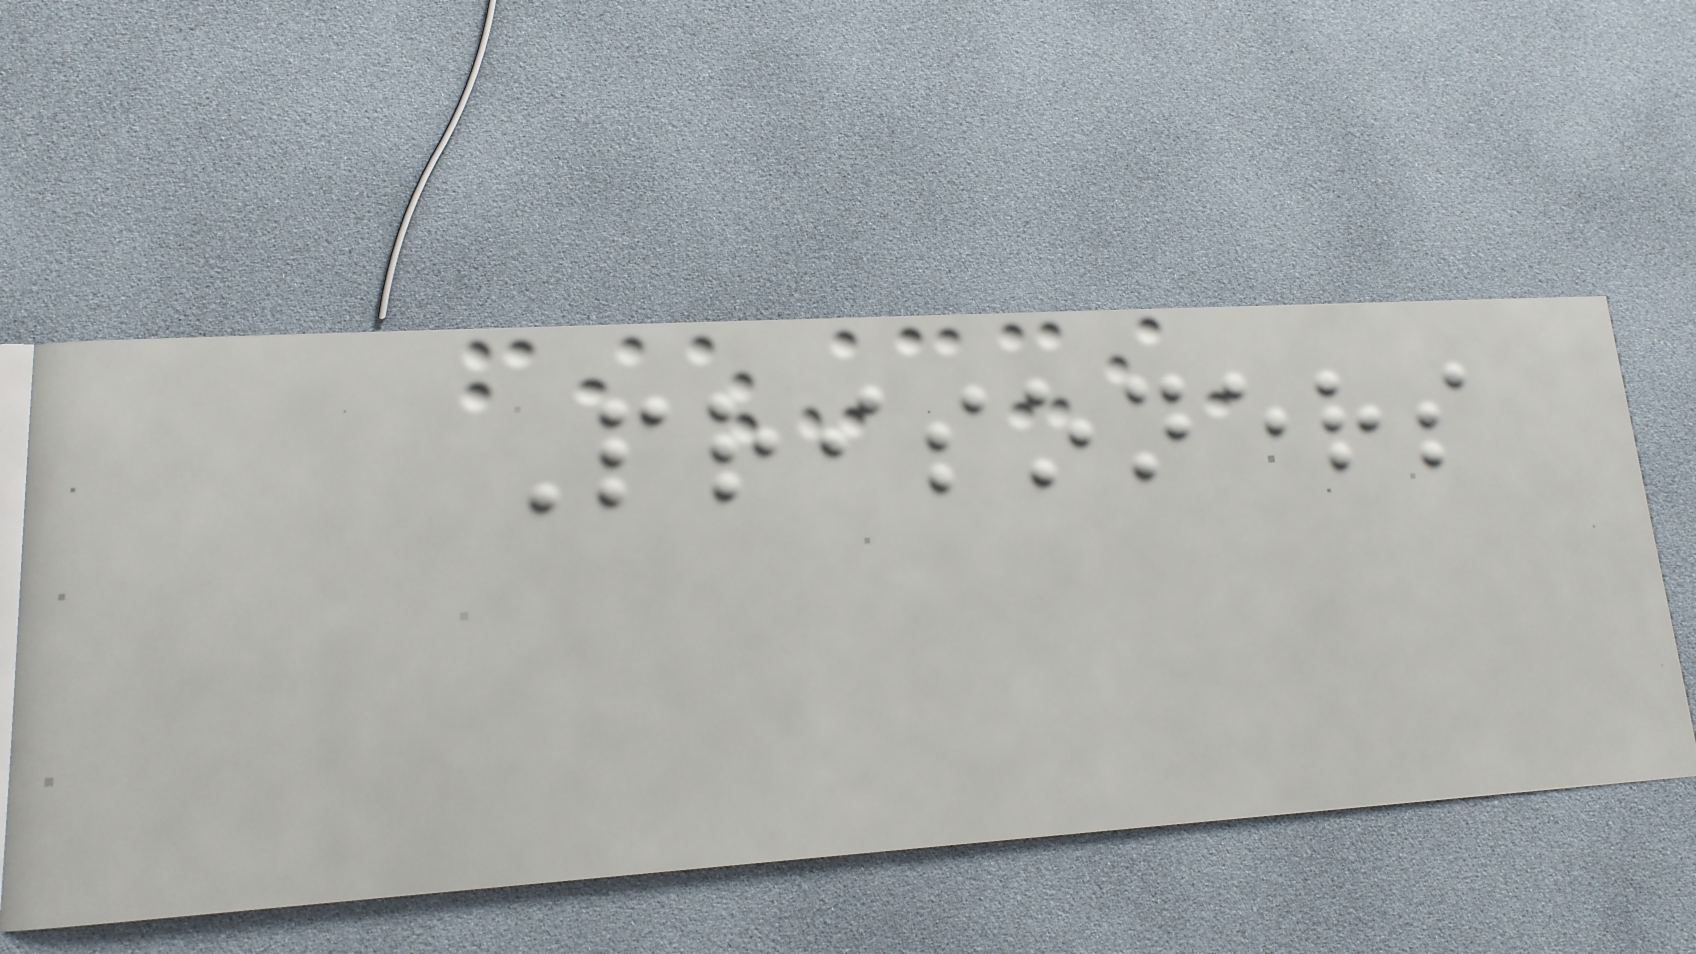Prisoners
